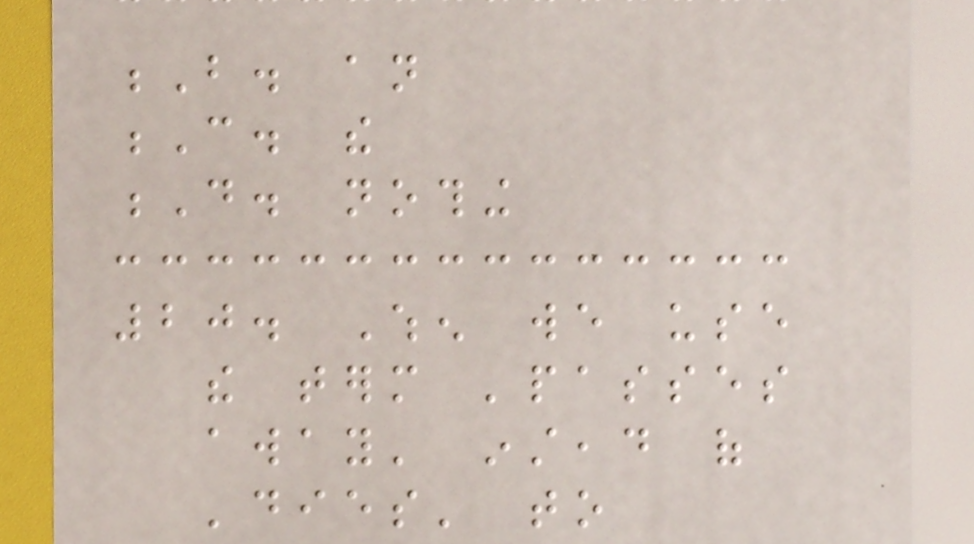B. an
C. the
D. nothing
20. When we use
the term 'passes
away' instead of
'dies' to
